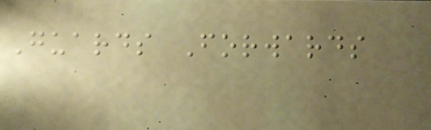Guards Forwards
